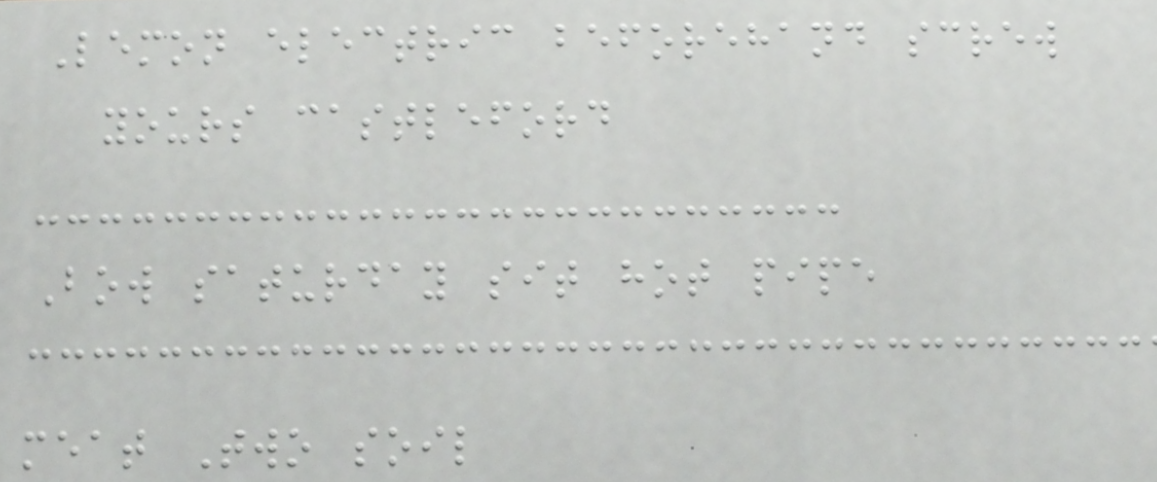Lemon electric beforehand screw
yours castleford
Bow saturday sit hot pipe
meat Two soil
